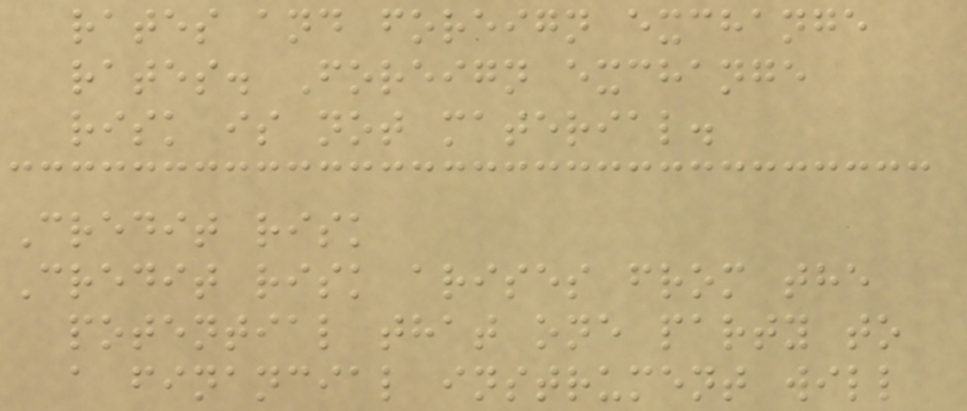rates and foreign exchange
rates. Foreign exchange
risk is not material.
Credit risk
Credit risk arises from the
potential that one party to
a financial instrument will
